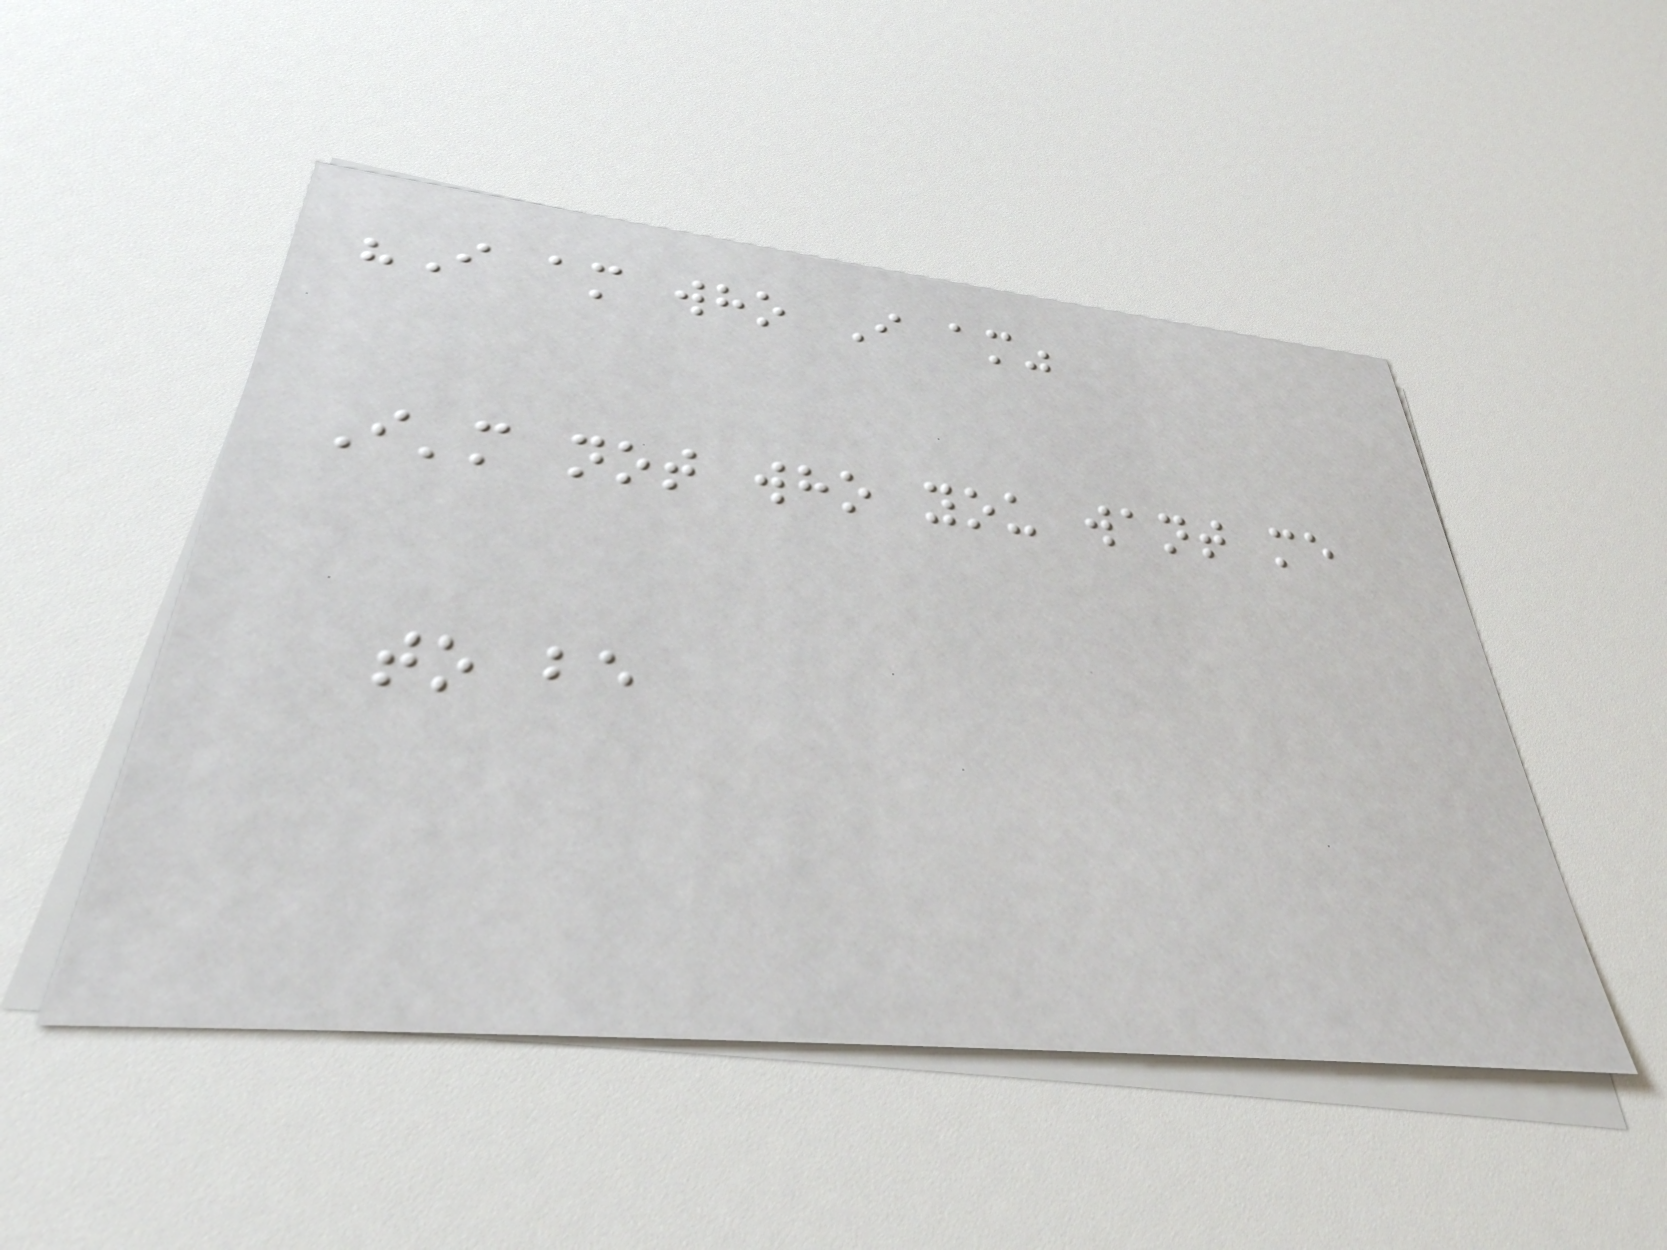"I am who I am"
I'm not who you want me
to be
